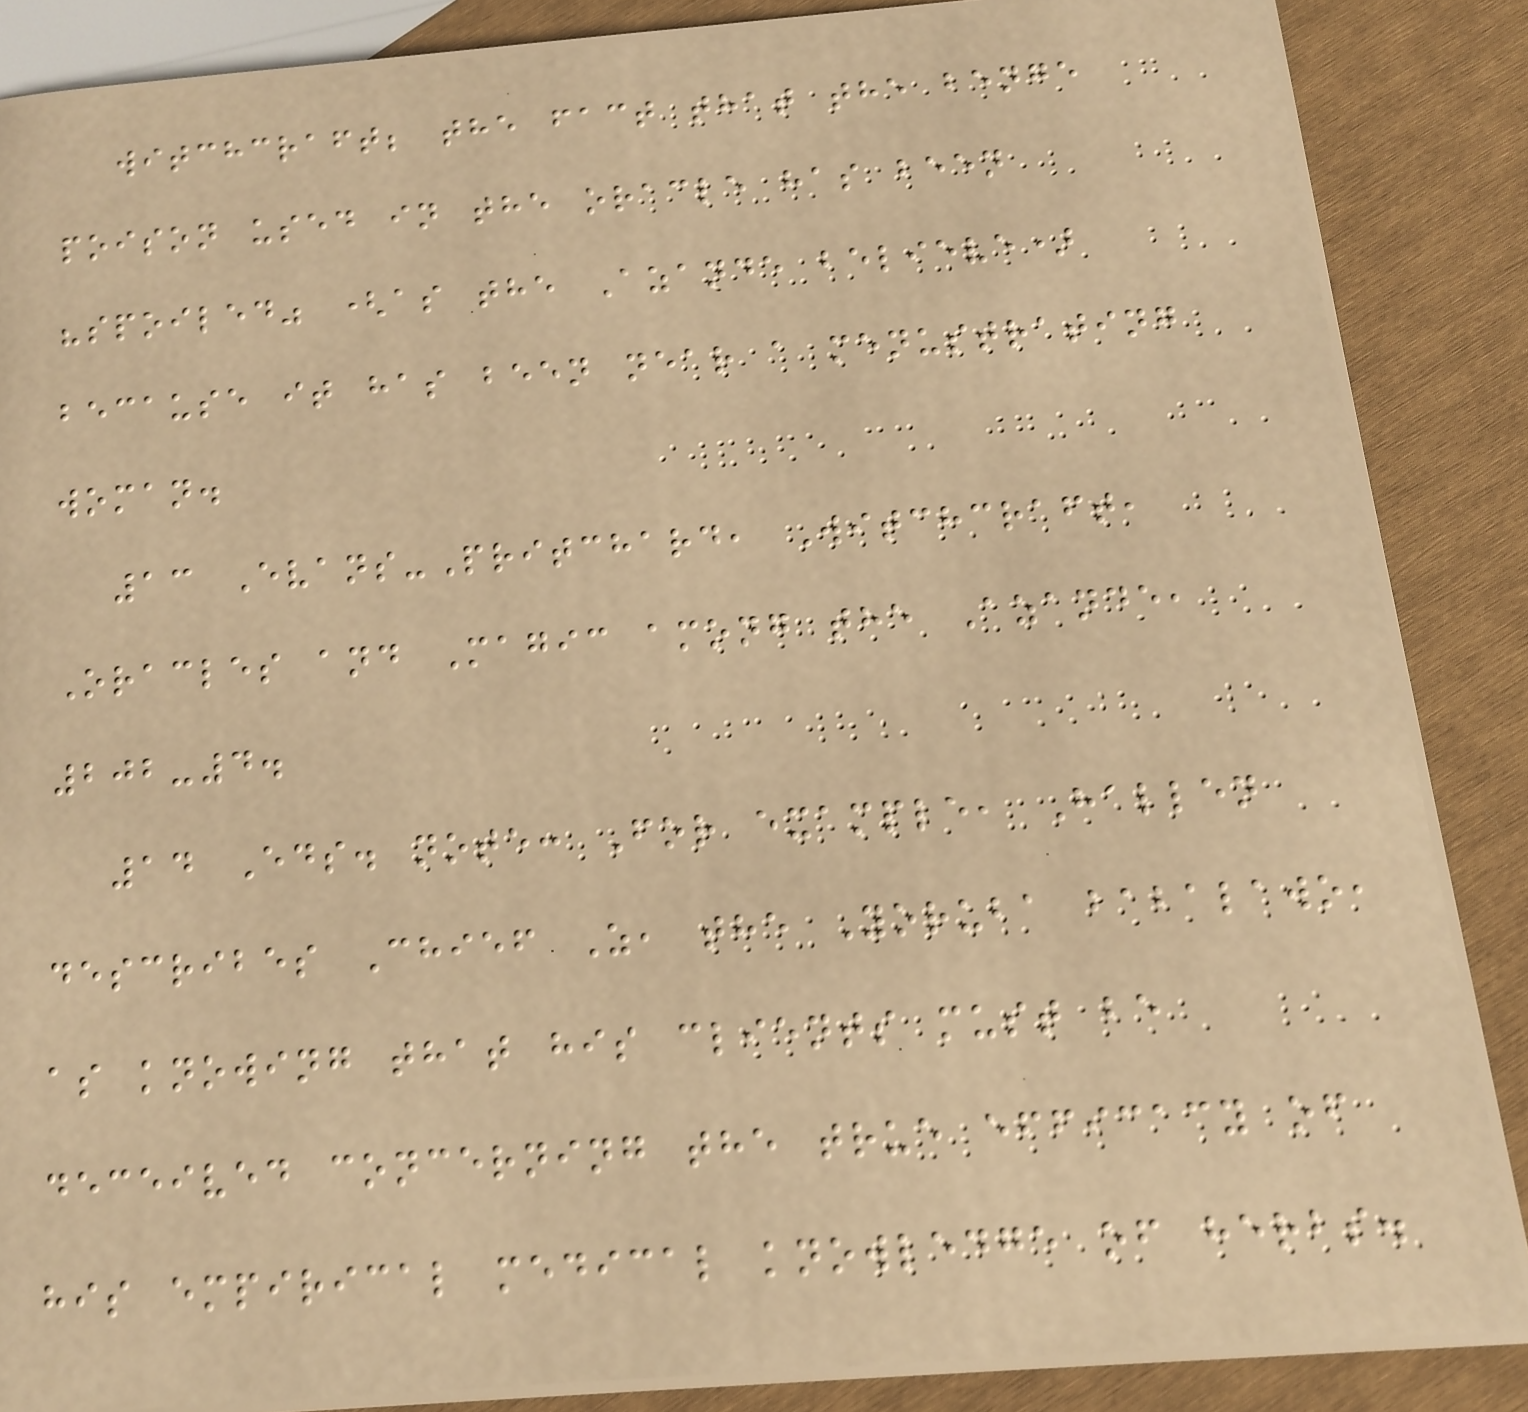witchcraft; the fact that the benge
poison used in the oracle has been
"spoiled" (as the Azande believe)
because it has been near a menustrating
woman.
13 Evans-Pritchard, Witchcraft,
Oracles and Magic among the Azande,
202-4.
14 Eds. note: For example, Hallen
describes Chief Z, the Yoruba babalawo,
as knowing that his clients must be
deceived concerning the true efficacy of
his empirical medical knowledge of herbs.
